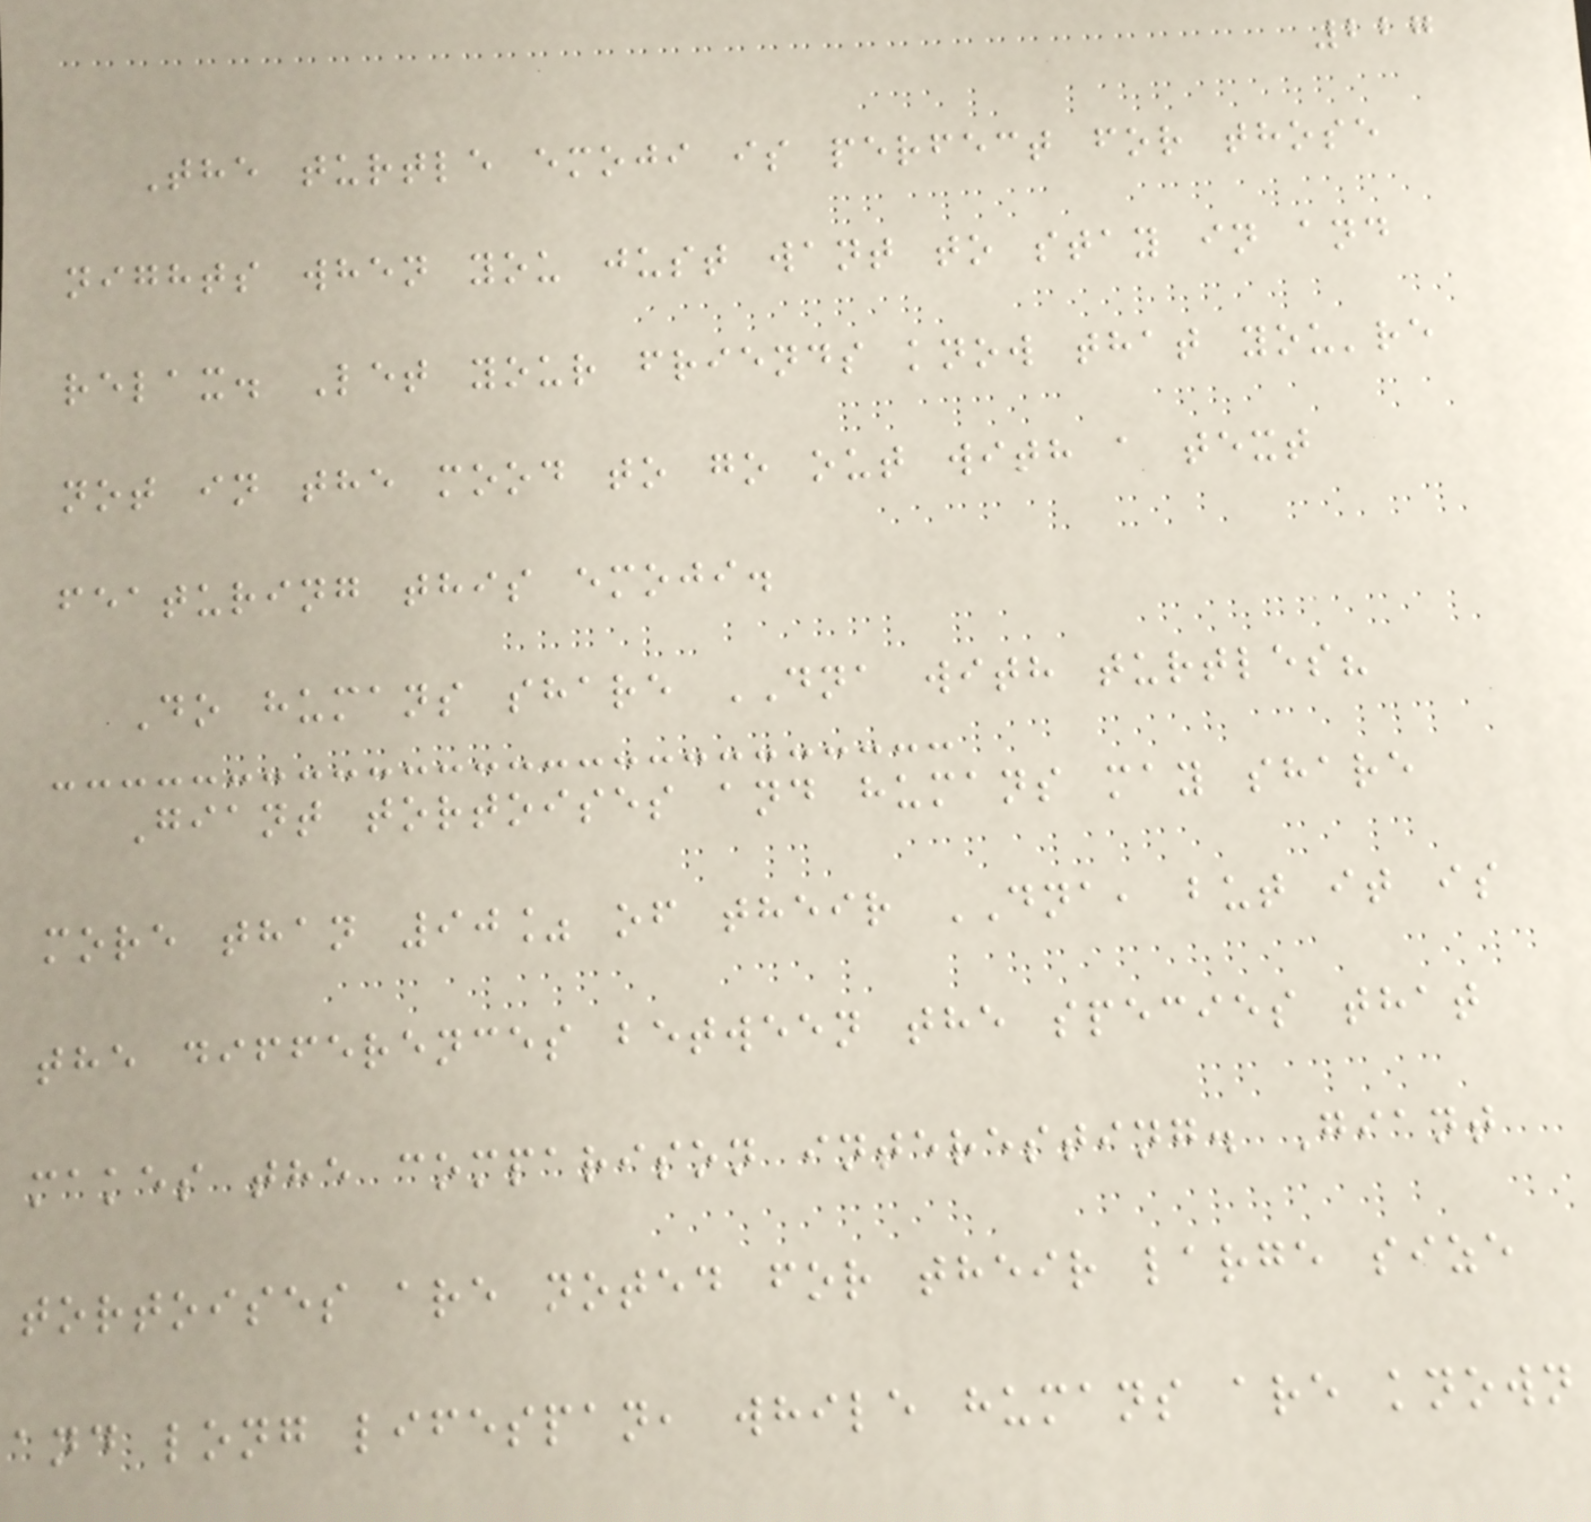227
The turtle emoji is perfect for those
nights when you just want to stay in and
relax. Let your friends know that you're
not in the mood to go out with a text
featuring this emoji.
Do humans share DNA with turtles?
Giant tortoises and humans may share
more than 90% of their DNA, but it is
the differences between the species that
makes the comparison interesting. Giant
tortoises are noted for their large size
and long lifespan, while humans are known
